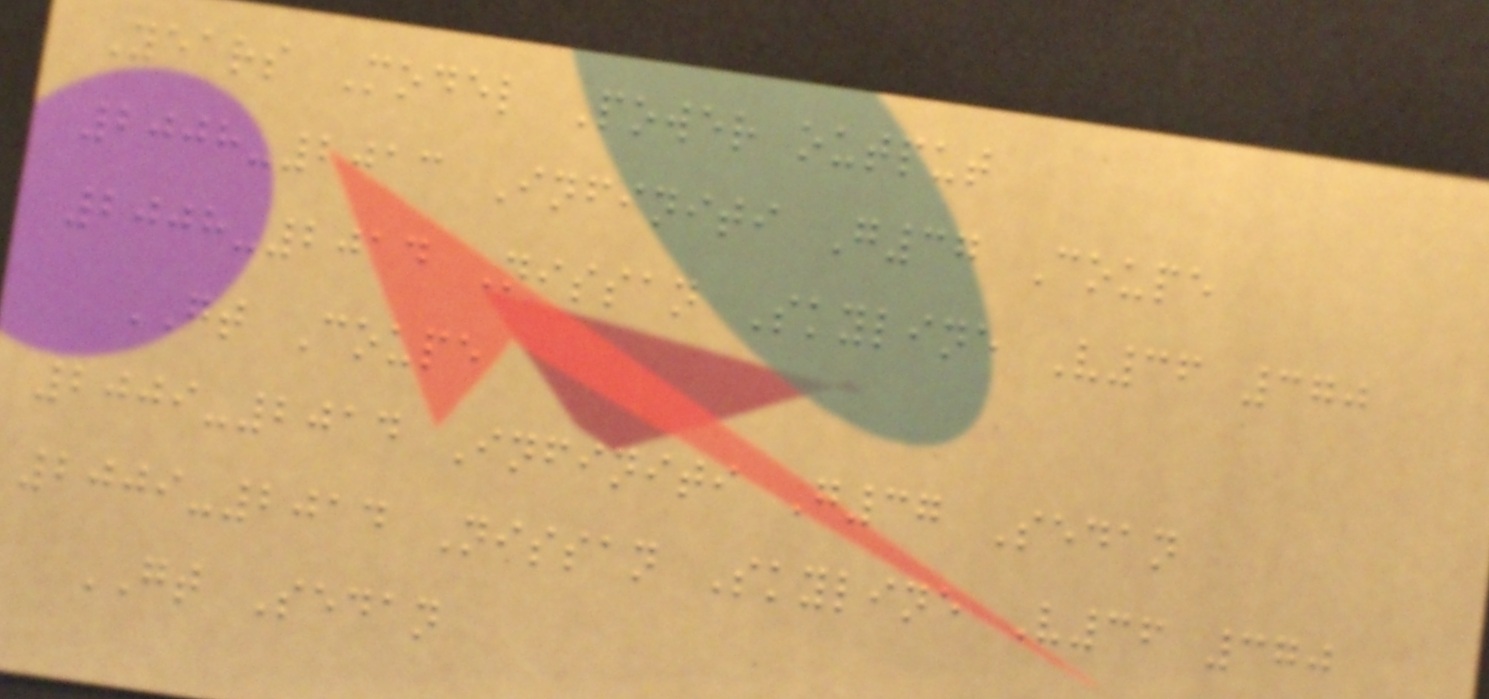Years Model Power output
2008-2013 Infiniti G37 Coupe
2008-2014 Nissan Skyline V36 370
GT Coupe
2009-2014 Infiniti G37 Sedan
2009-2014 Nissan Skyline V36 370
GT Sedan
